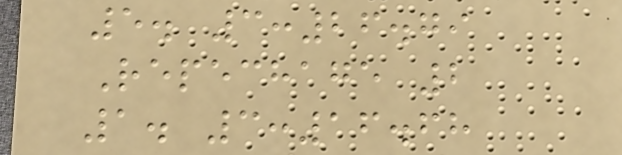5. 3:26.79
Repechage 2
1. 3:16.68
